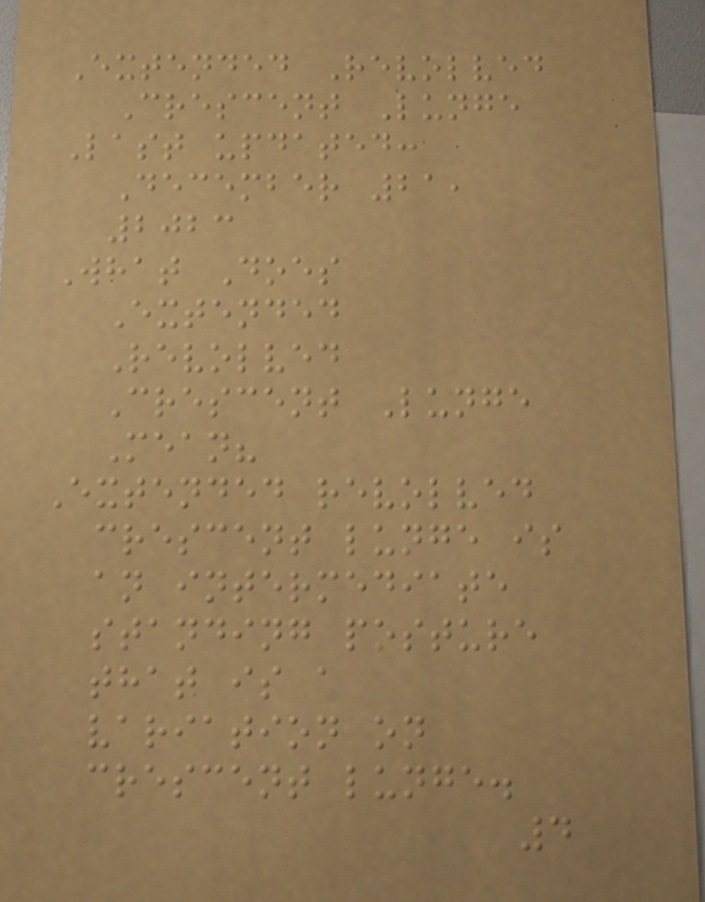Extended Revolved
Crescent Lunge
Last updated:
December 21,
2023
What Does
Extended
Revolved
Crescent Lunge
Mean?
Extended revolved
crescent lunge is
an intermediate
standing posture
that is a
variation on
crescent lunge.
4
